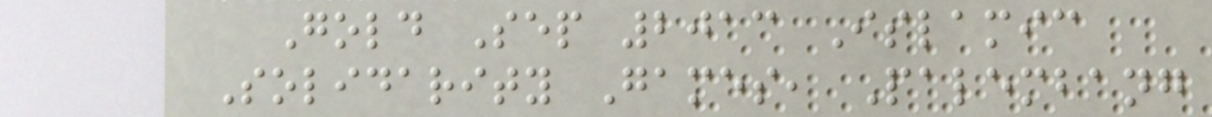Gold Sep 2013 Islamic
Solidarity Games, Palembang
